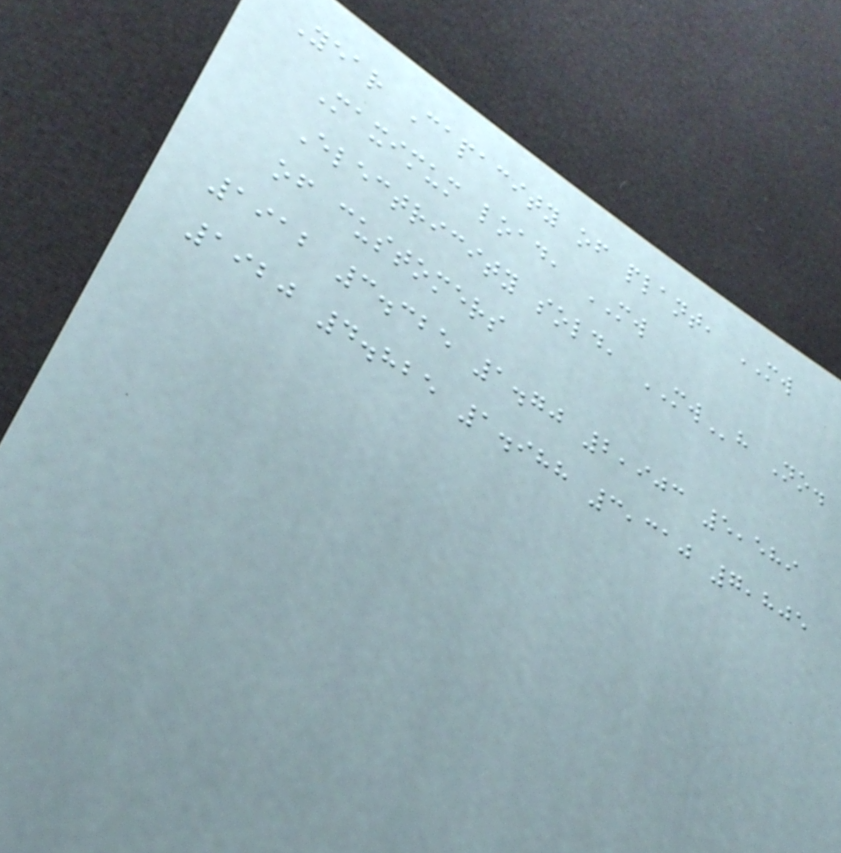Year Capacity of plant, MW
Maximum load, MW
Electricity sold, MWh No.
of customers
1912 3.325 1.70 2,903 5,589
1920 4.825 1.988 3,310 7,805
